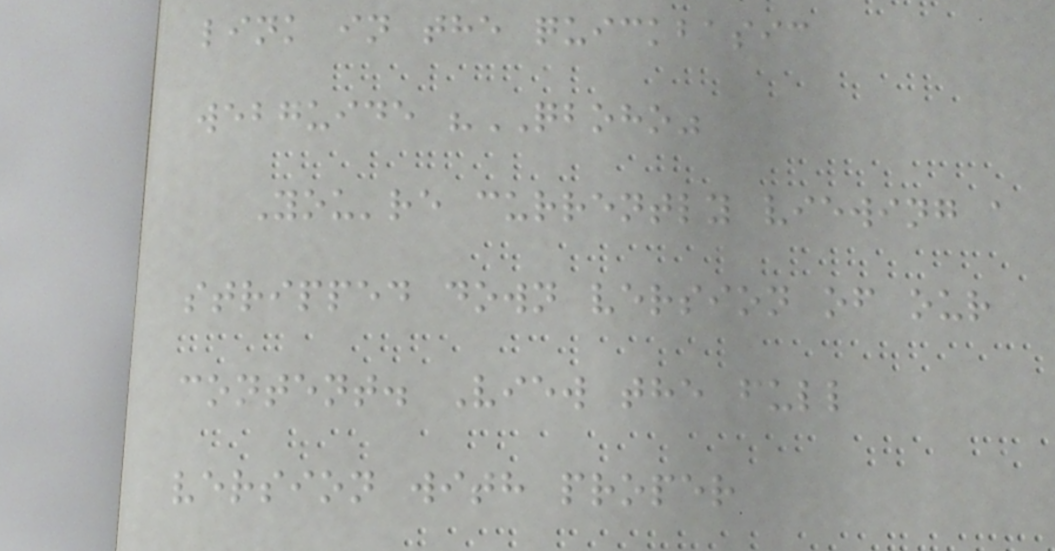link in the quickbasic
webguide "QBOHO"
You're currently viewing a
stripped down version of our
content. View the full
version with proper
